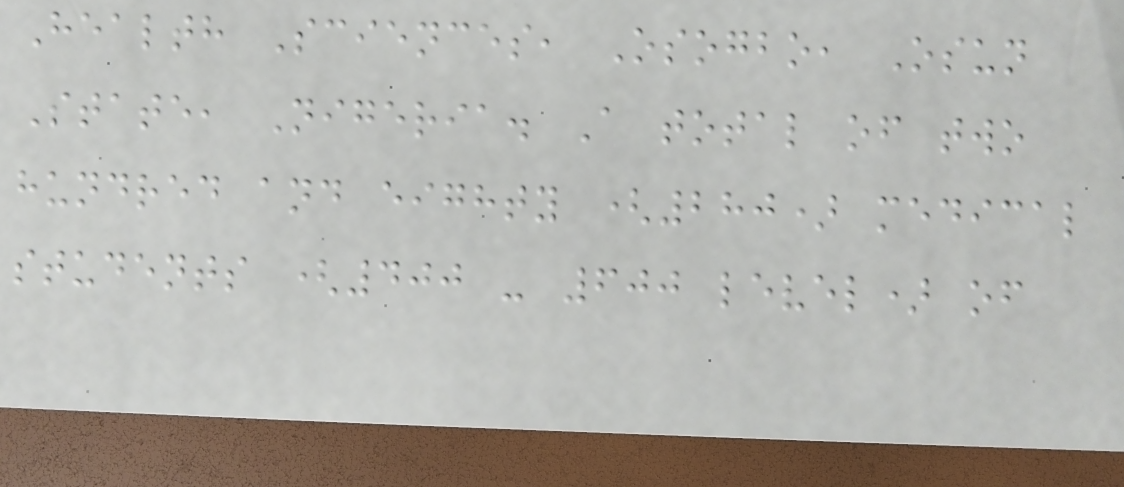Health Sciences, Osogbo, Osun
State, Nigeria. A total of two
hundred and eighty (280) medical
students (400 - 600 level) of
